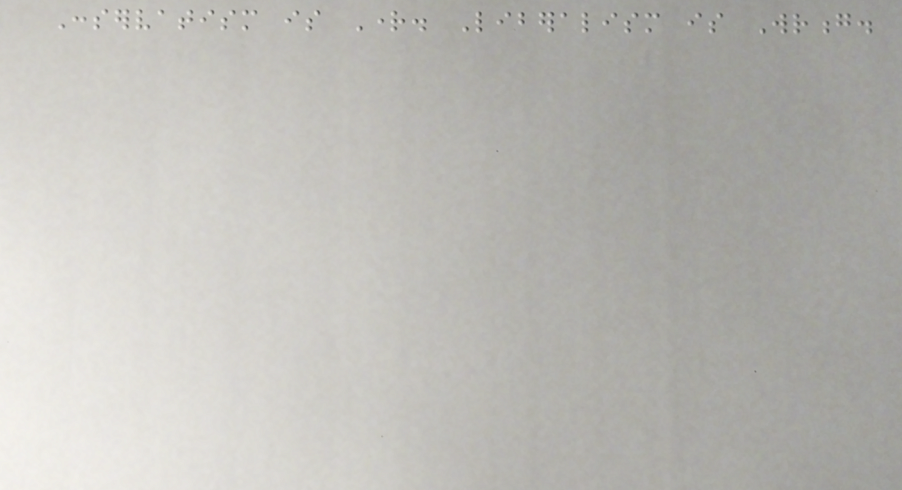Conservatism is Right. Liberalism is Wrong.
